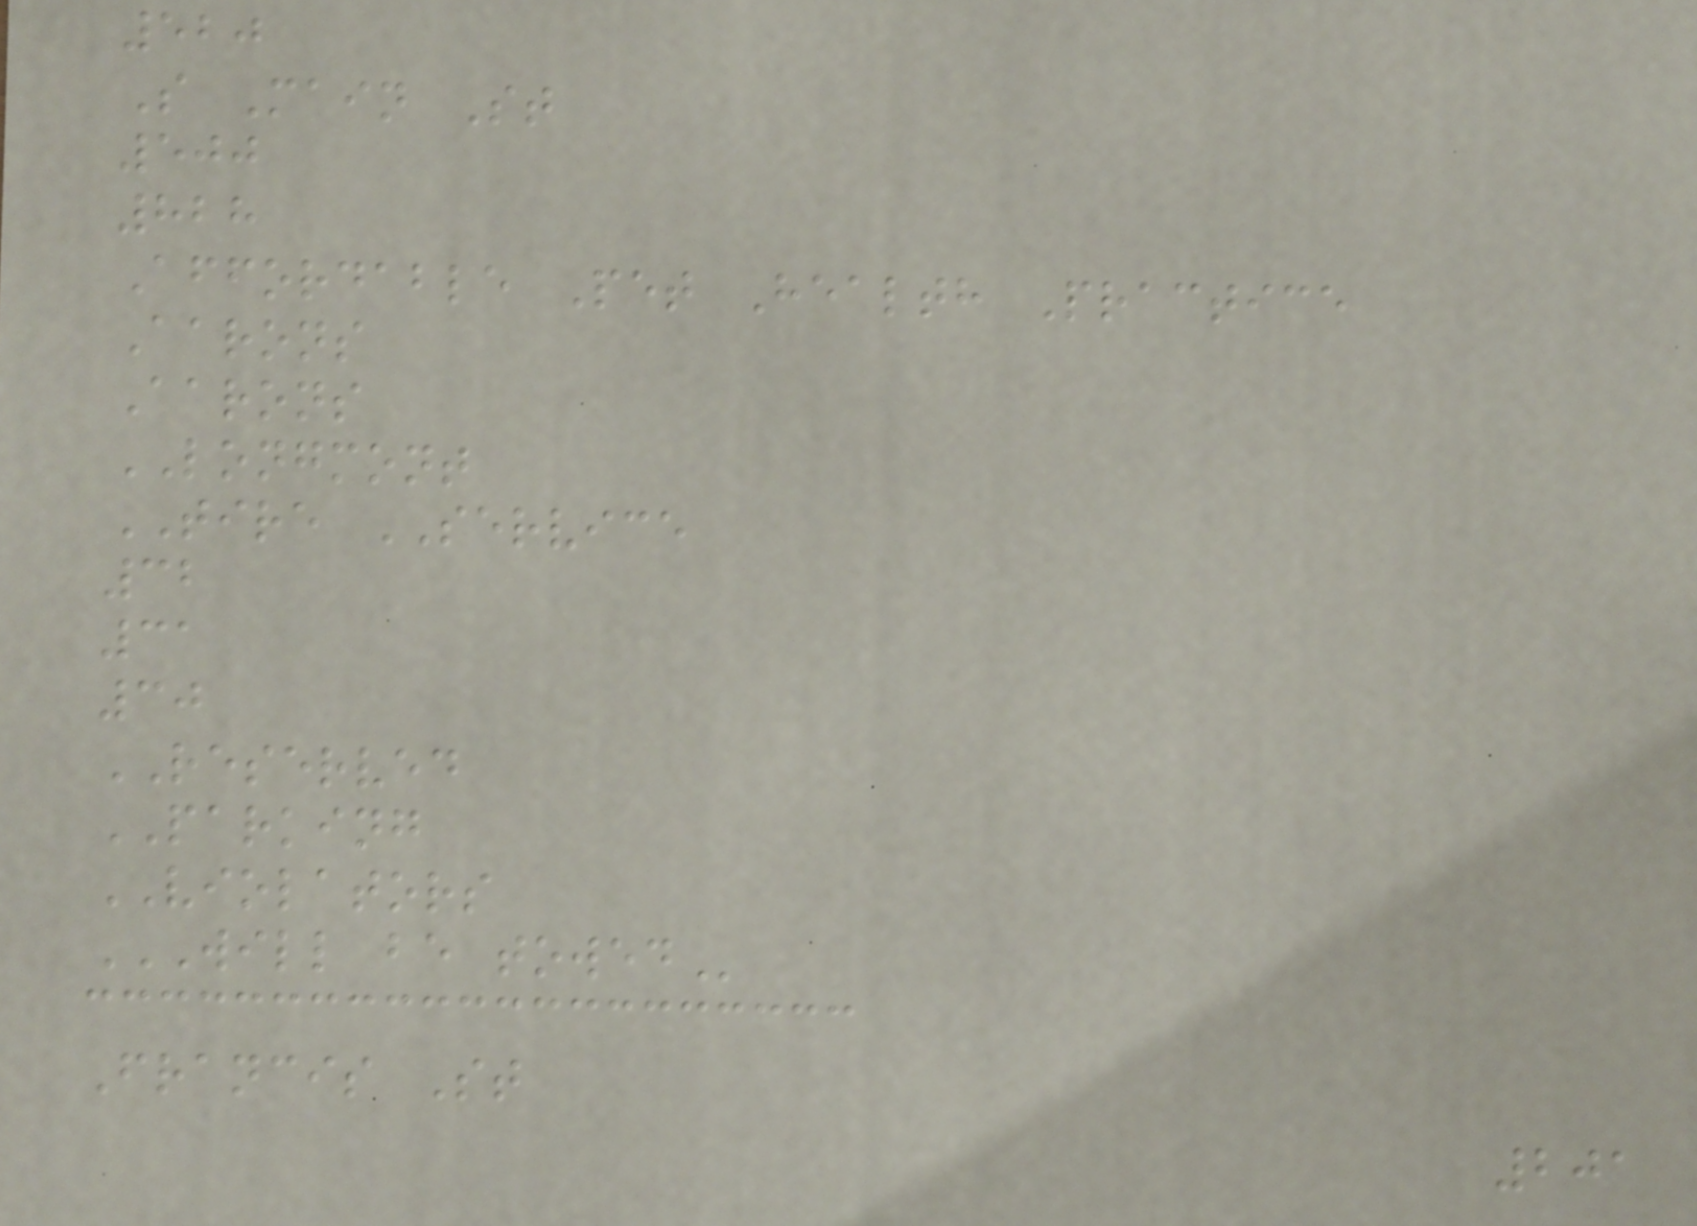520
S Main St
500
828
Affordable Pet Health Practice
Aarons
Aarons
LONGMONT
TIRE SERVICE
32
31
30
RESERVED
PARKING
VIOLATORS
WILL BE TOWED
Francis St
201
